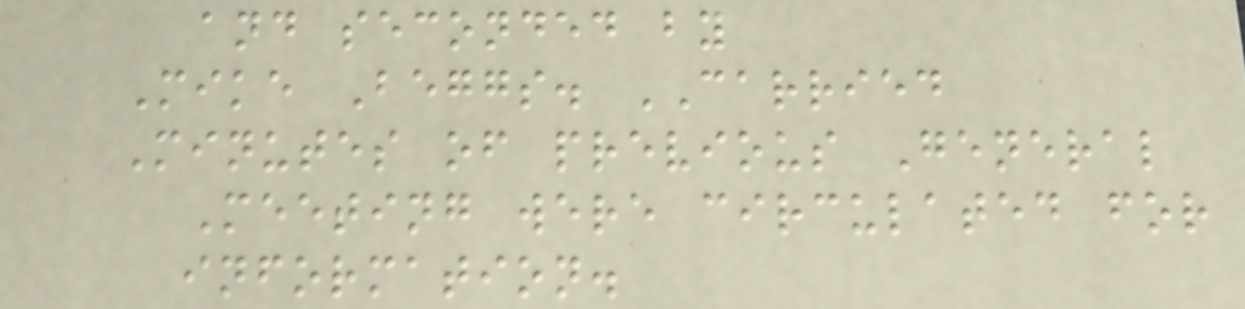and seconded by
Mike Beggs. CARRIED
Minutes of previous General
Meeting were circulated for
information.
